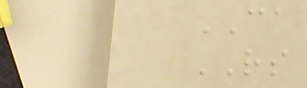CA
RS
